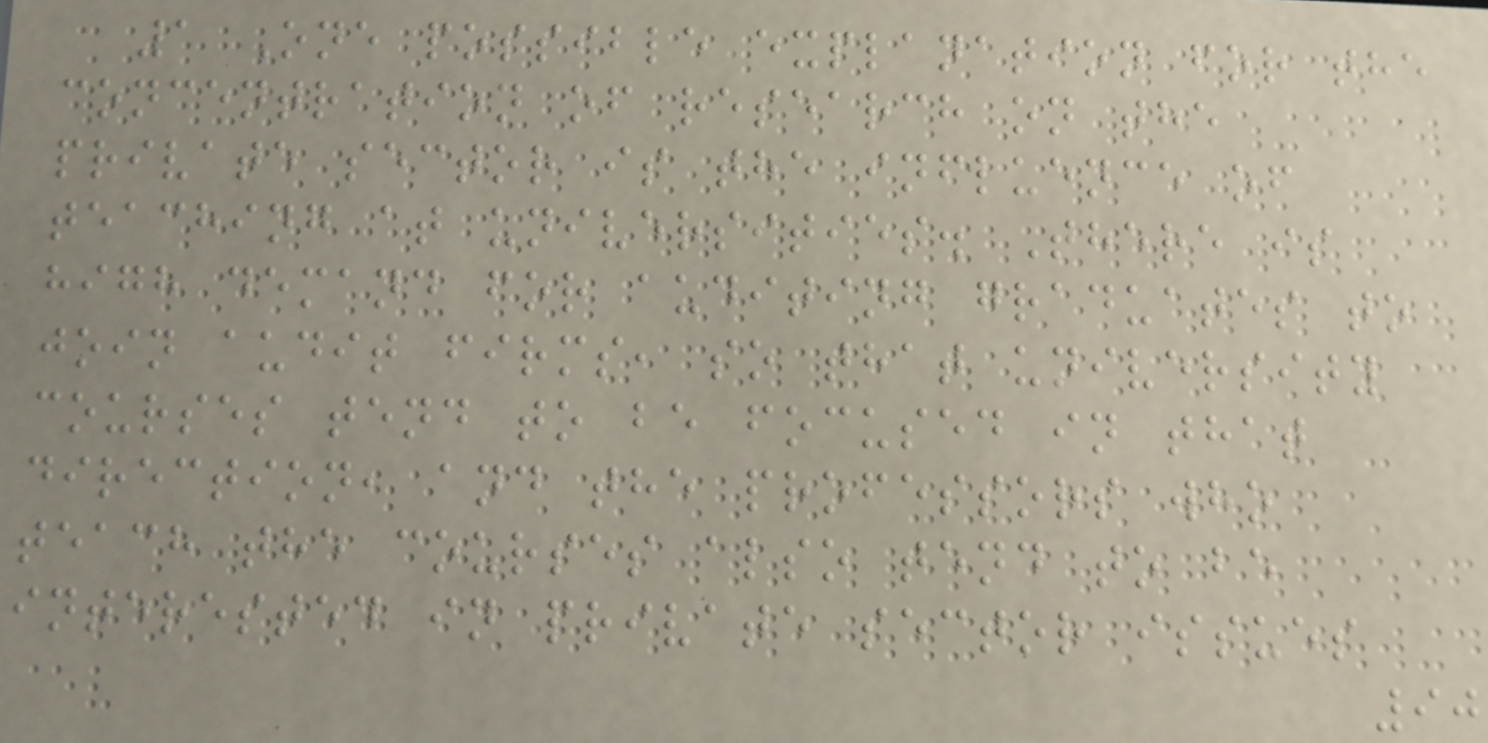1 One possible explanation for the
concentration of research on the
private sector is the influence of
teaching at universities. There is
high demand for auditing graduates to
join audit firms, so that university
courses tend to be focused in that
direction, and the professors who
teach the courses also tend to be
interested in private sector issues
90
